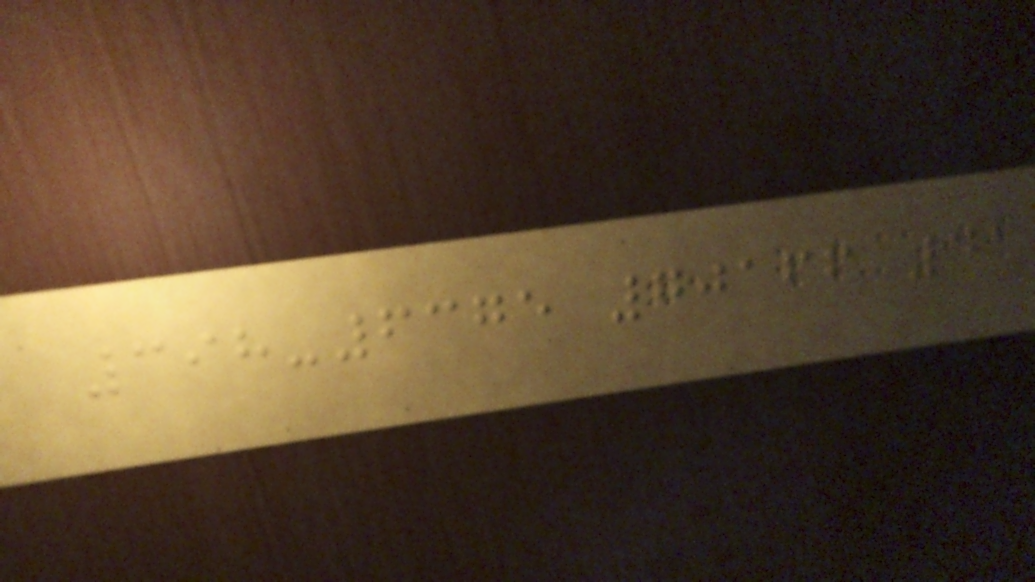398-6375 70166 41
